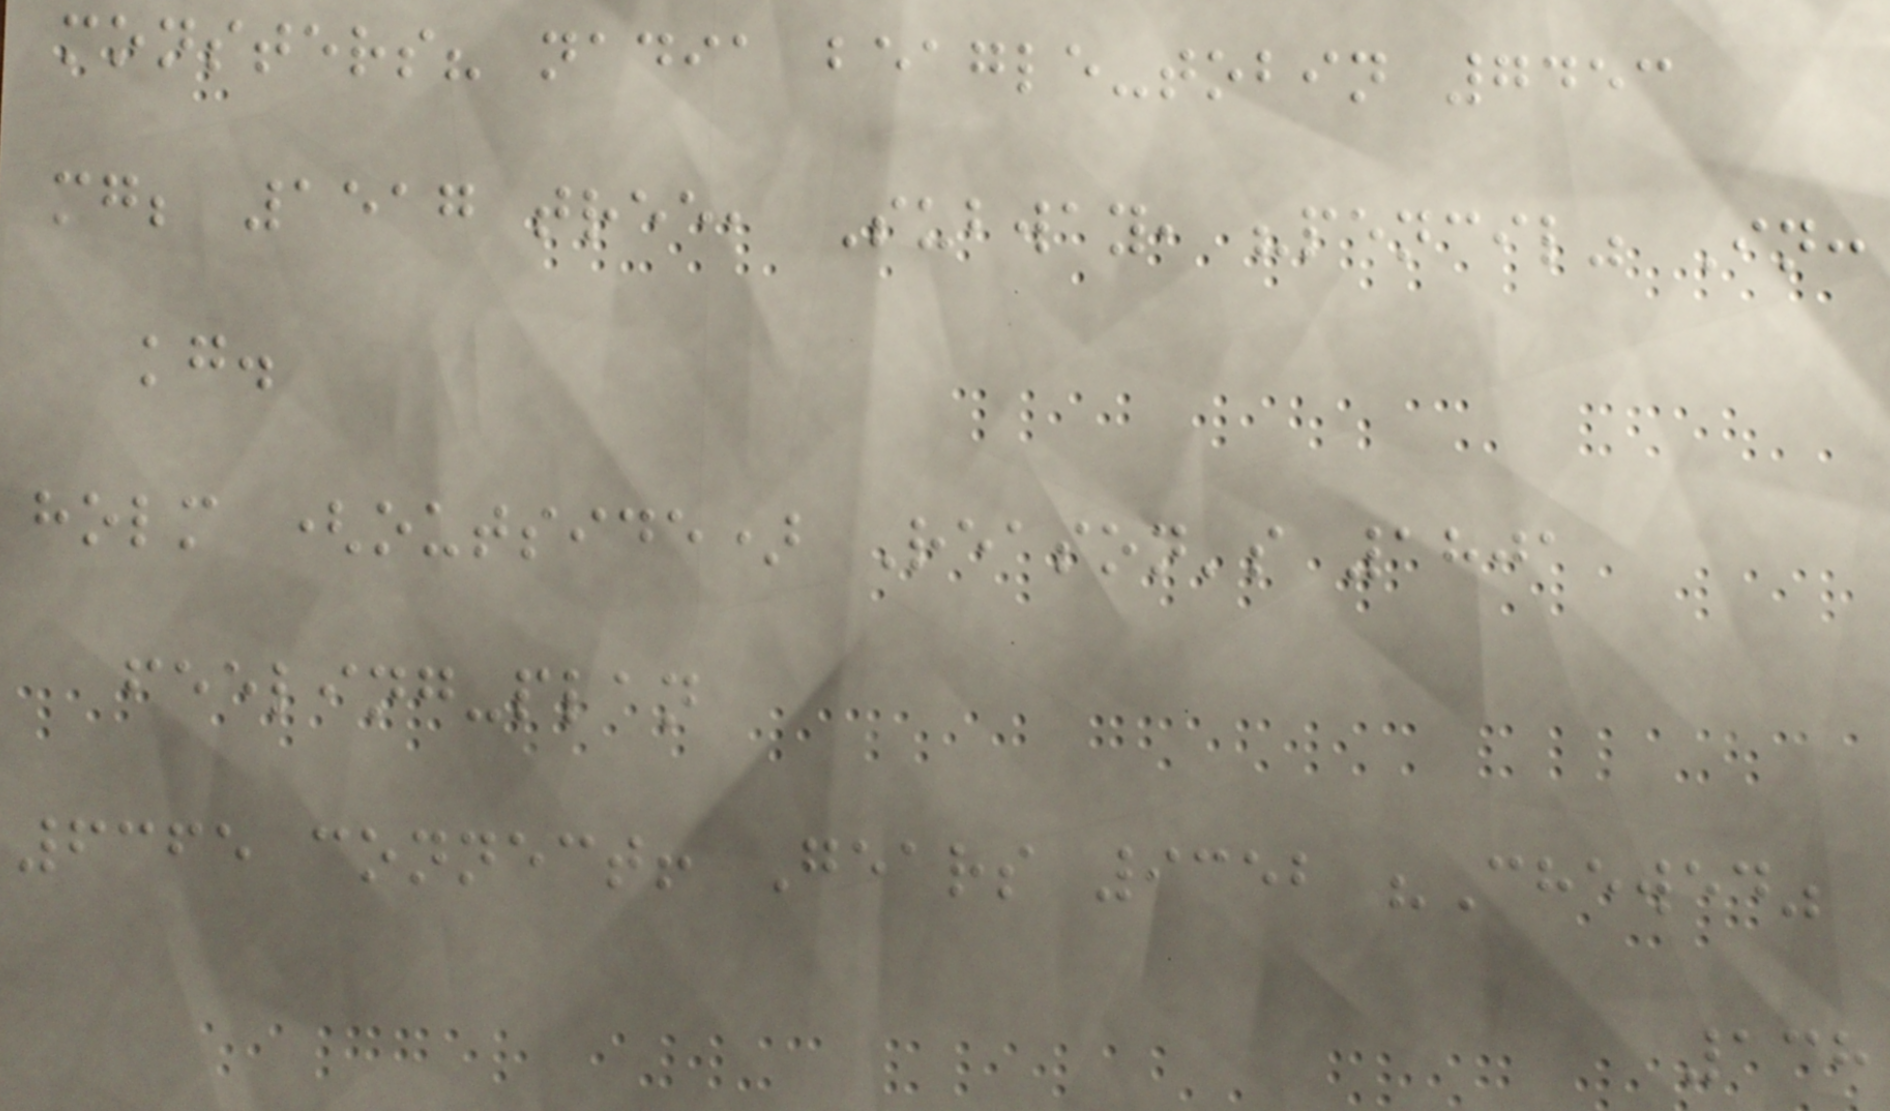monsters? nadia beagle-tobin 7453
mg; 1517 tree, Subway, "pencil" In:
kg.
holm (outside) Reason's 1801
feeling-plan
6365 connect! Gears 9352 "Chewed"
138
